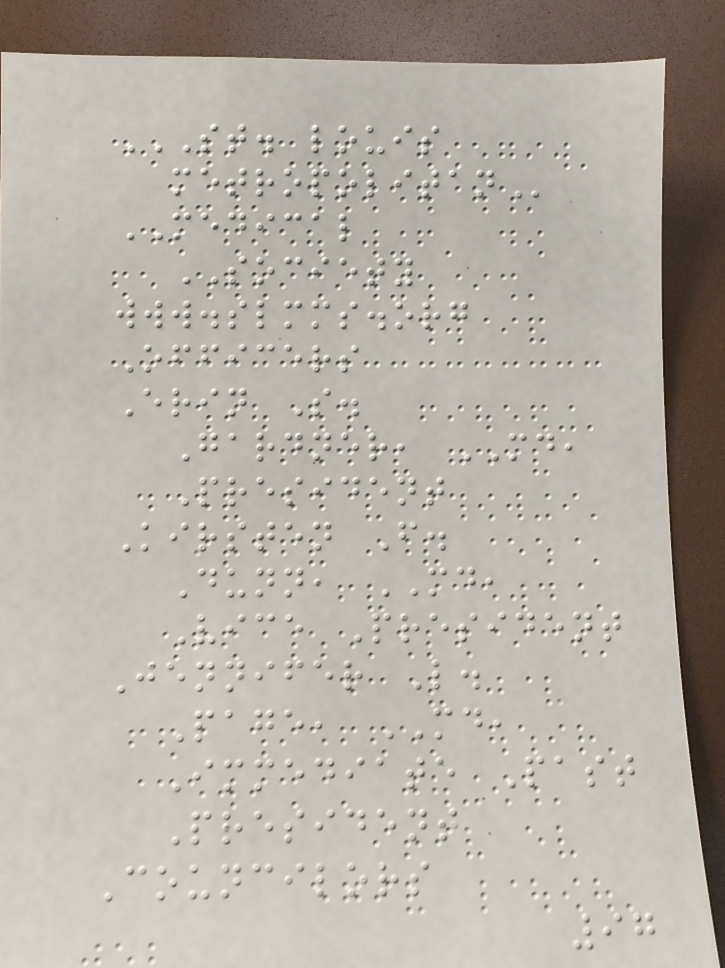ST. LOUIS
METROPOLITAN
MEDICAL
SOCIETY
www.slmms.org
Officers
Erin S.
Gardner, MD,
President
Kirsten F.
Dunn, MD,
Vice President
Jennifer L.
Page, MD,
Immediate Past
President
Councilors
97
